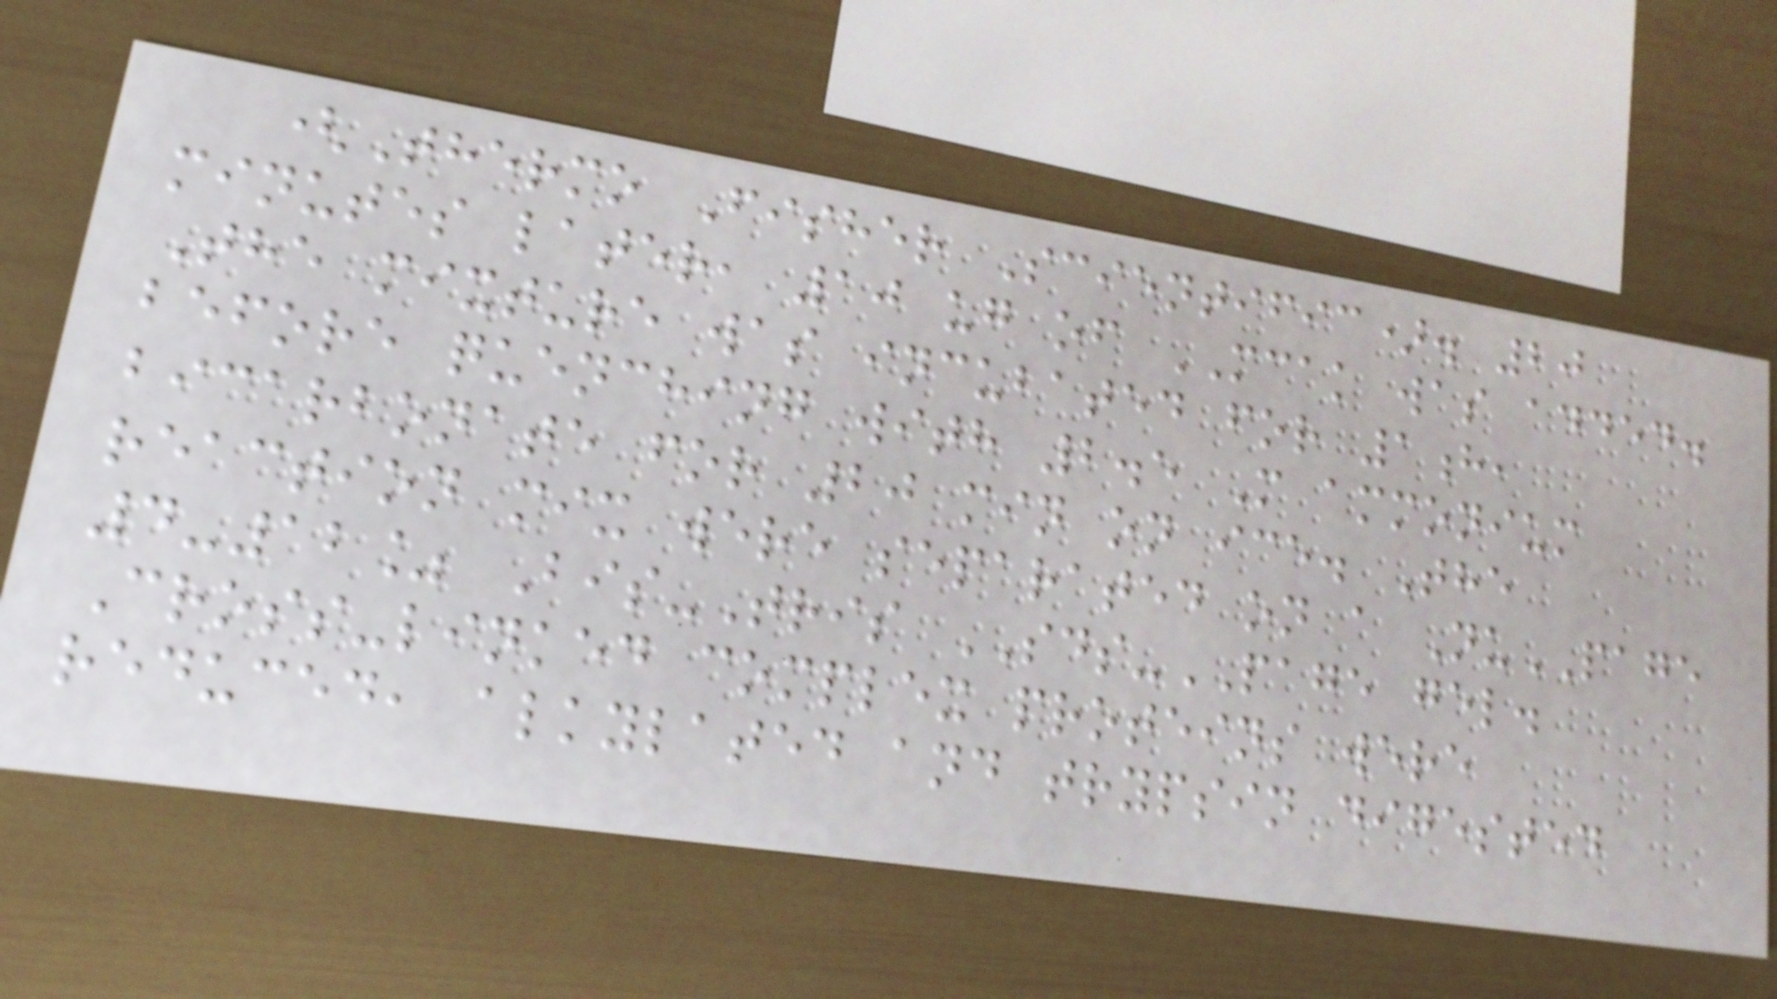(Thermo Fisher Scientific). 20
minutes later, 10 ug of MCAK was added.
The mixture was incubated for 1h,
before quenching with 2.5 M ammonium
bicarbonate for 20 min on ice. The
reaction mix were separated on a NuPAGE
4-12% Bis-Tris SDS-PAGE gel.
Cross-linked complex proteins were
reduced, alkylated and trypsin digested
